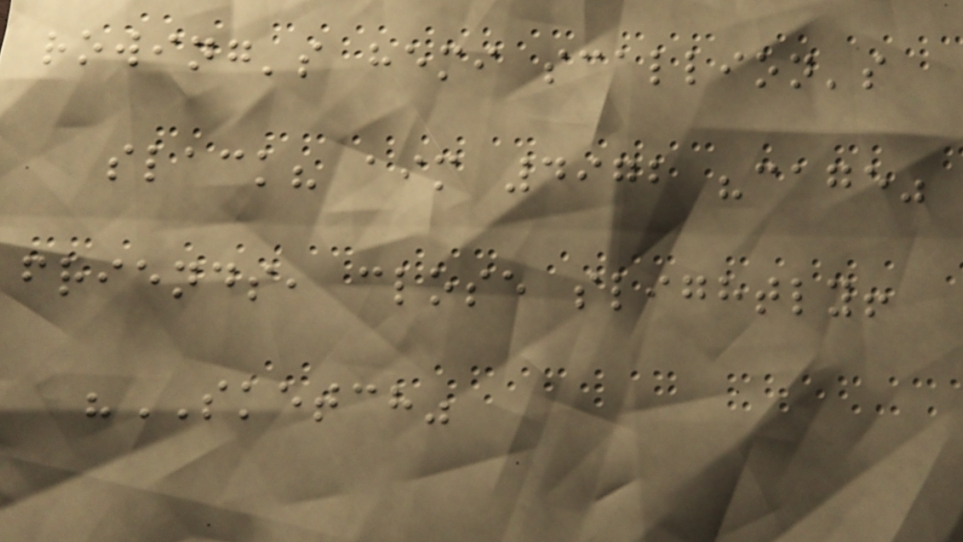rowing's hemi scallion's
slack? aim 4972 "cage"
friends, close slightly!
"SKETCH"
